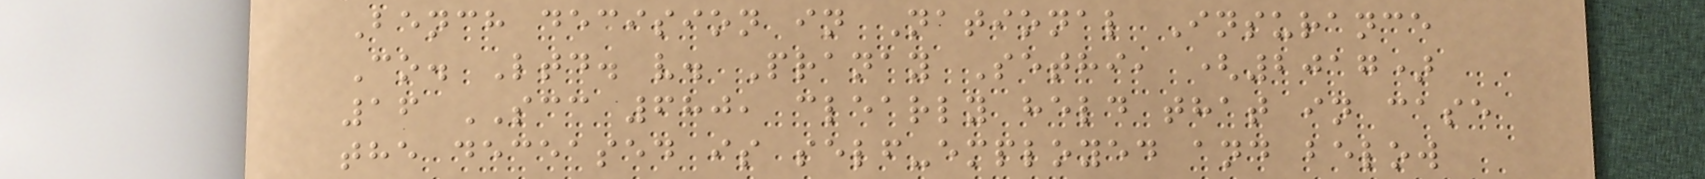Bench decision in National Insurance
Co. Ltd. v. Pranay Sethi, (2017)
16 SCC 680, clearly held that in case
the deceased is self-employed and below
